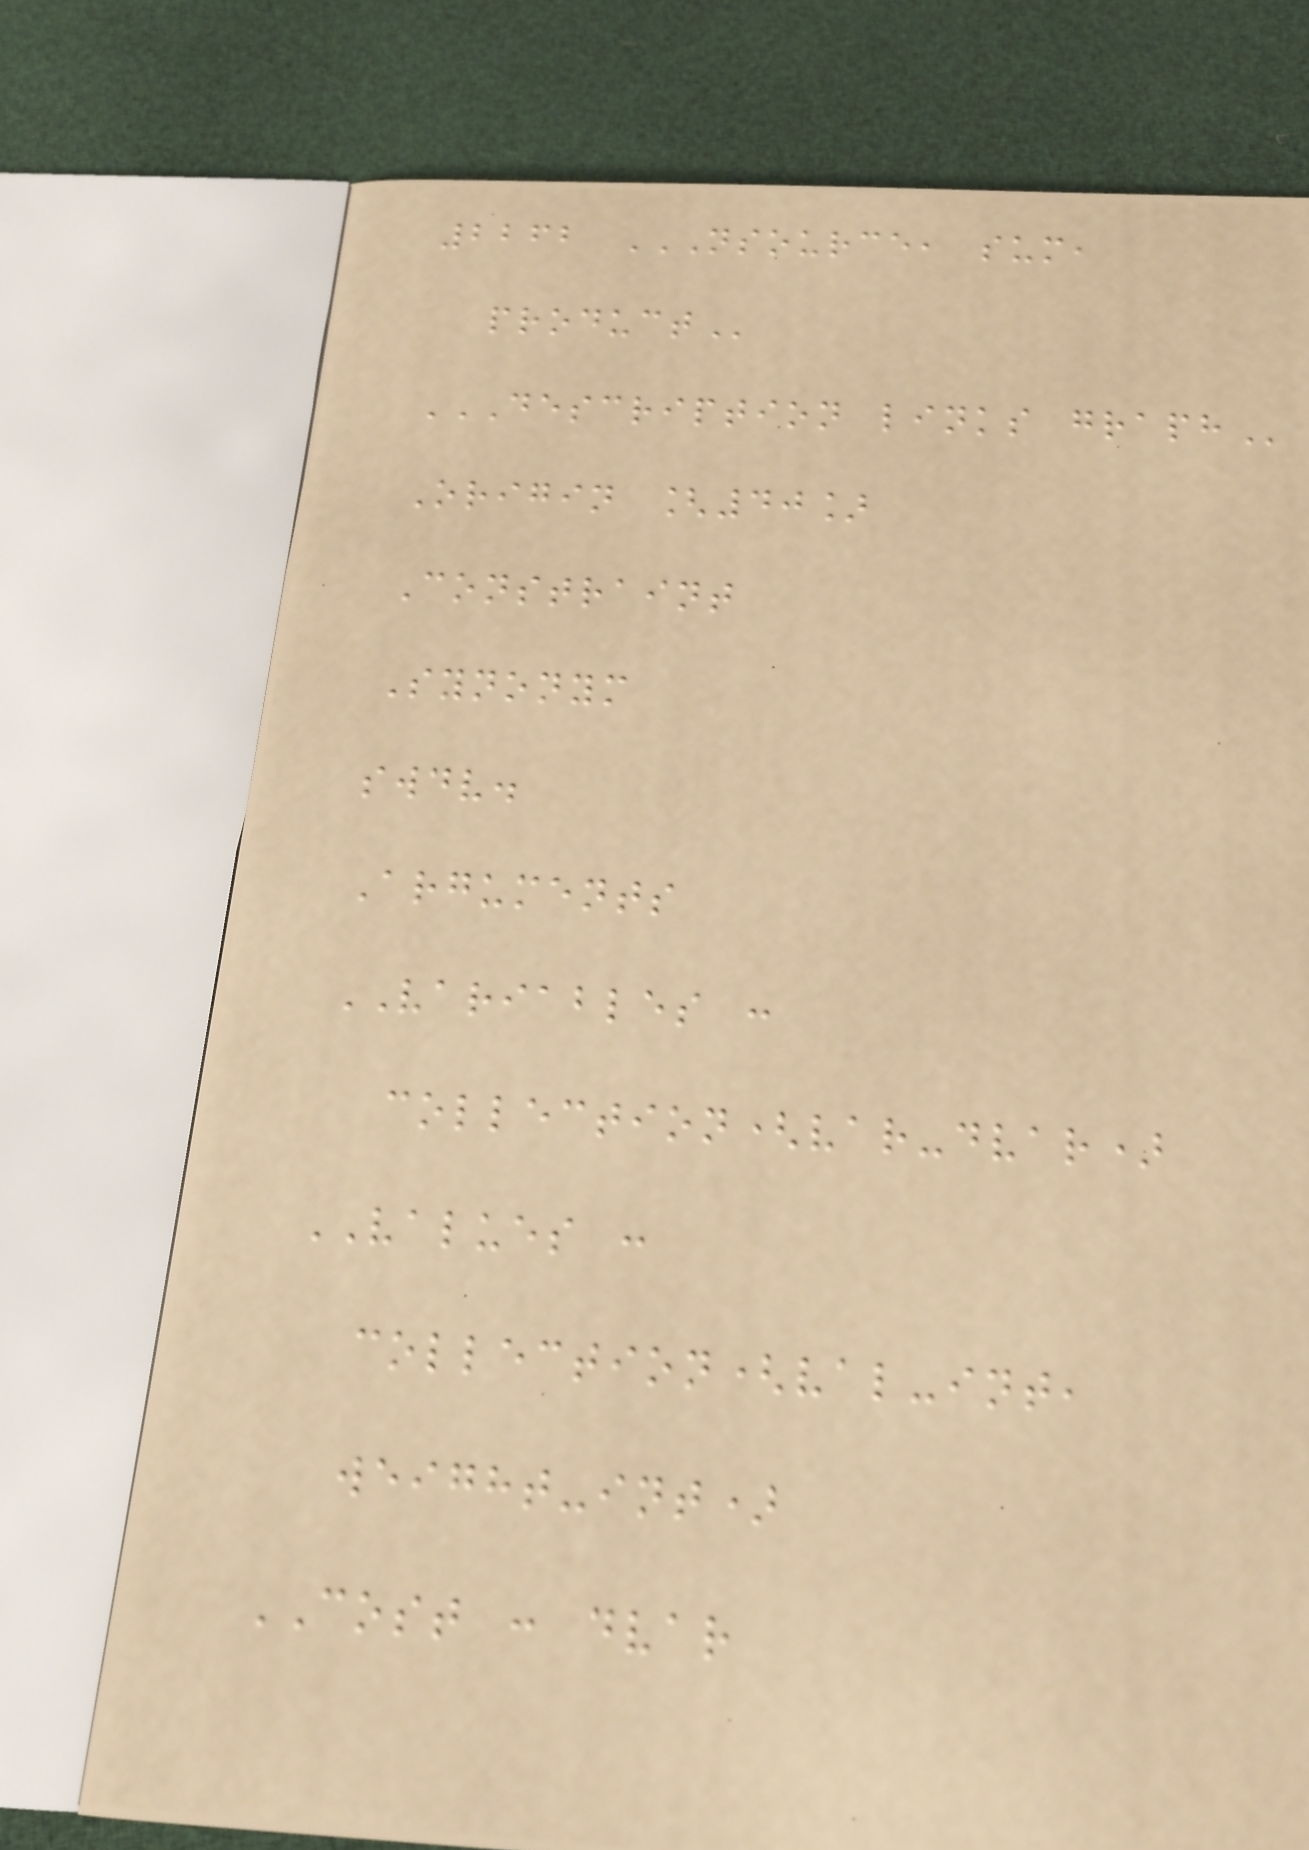2262 NSOURCE, SUM,
PRODUCT
DESCRIPTION LINKS GRAPH
Origin [40]
Constraint
Synonym
swdv.
Arguments
VARIABLES :
collection(var-dvar)
VALUES :
collection(val-int,
weight-int)
COST : dvar
